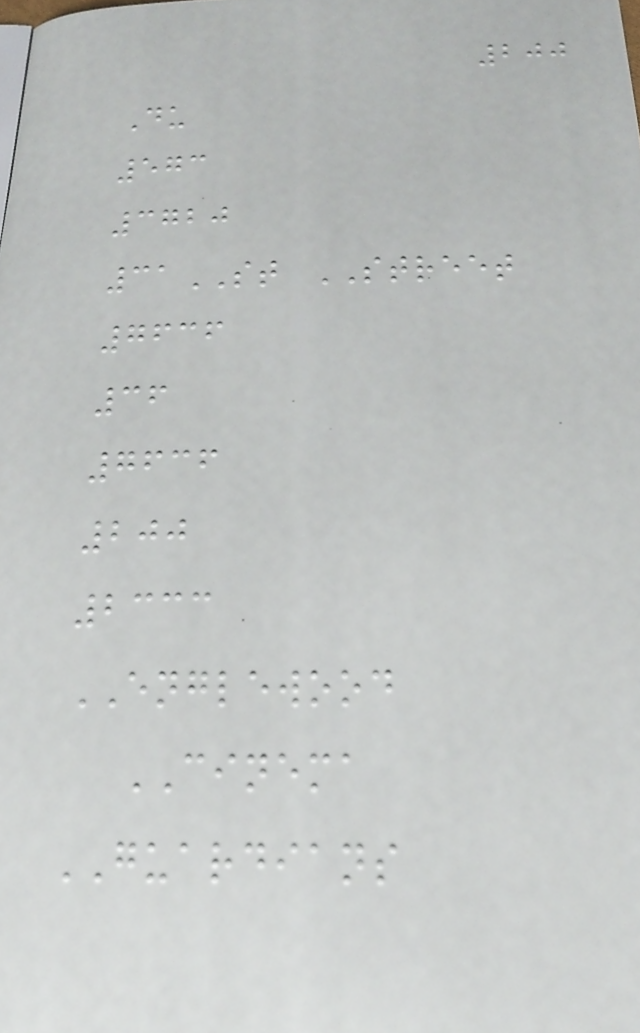200
Du
573
3720
31ST STREET
7636
36
7636
200
2333
ENGLEWOOD
CINEMA
GUARDIANS
